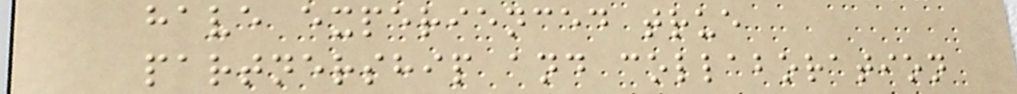have experienced true
partnership and collaboration
